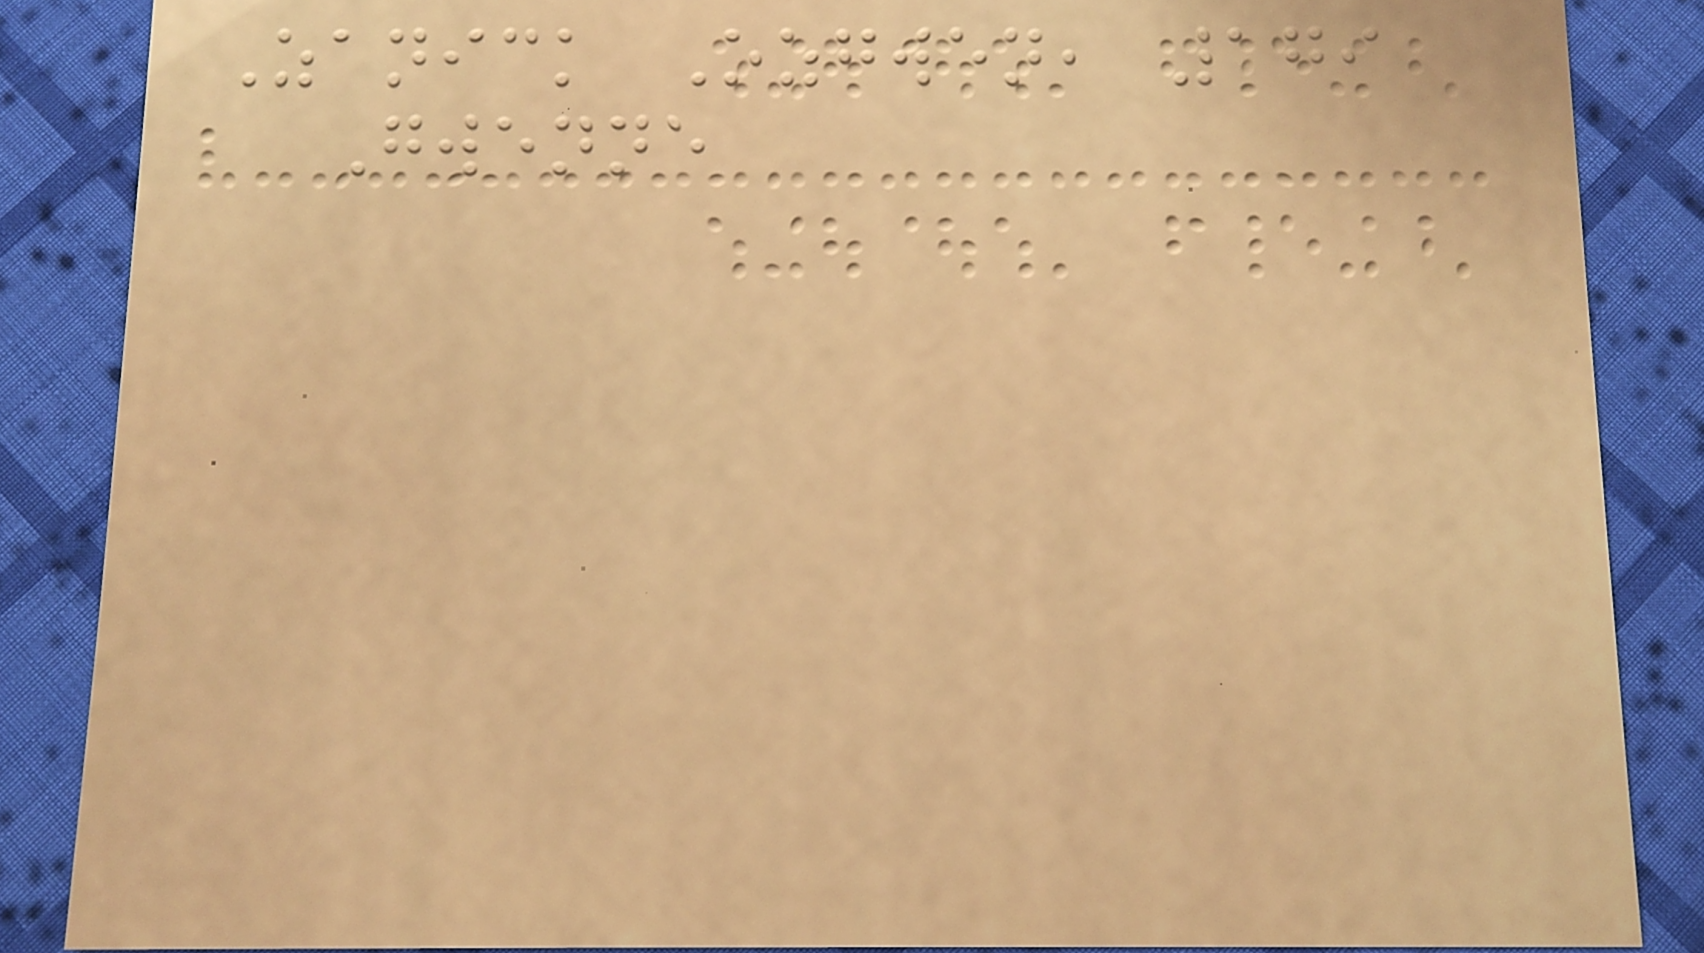Zanick Ozgwen, 179
Gwenne
